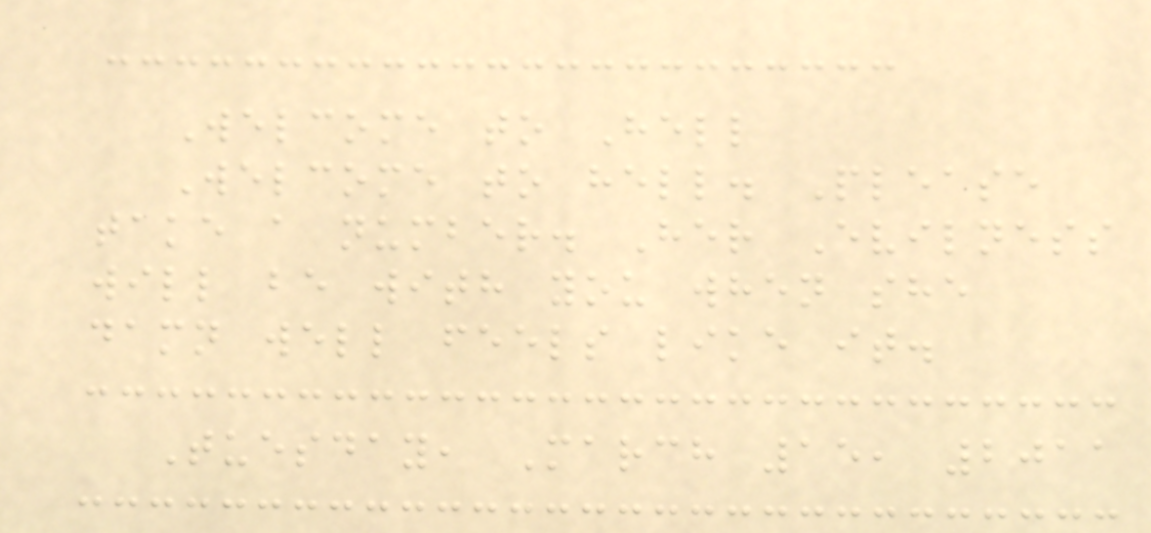Welcome to Hell
Welcome to hell. Please
take a number. Her Evilness
will be with you when she
damn well feels like it.
Tuesday, March 15, 2011
